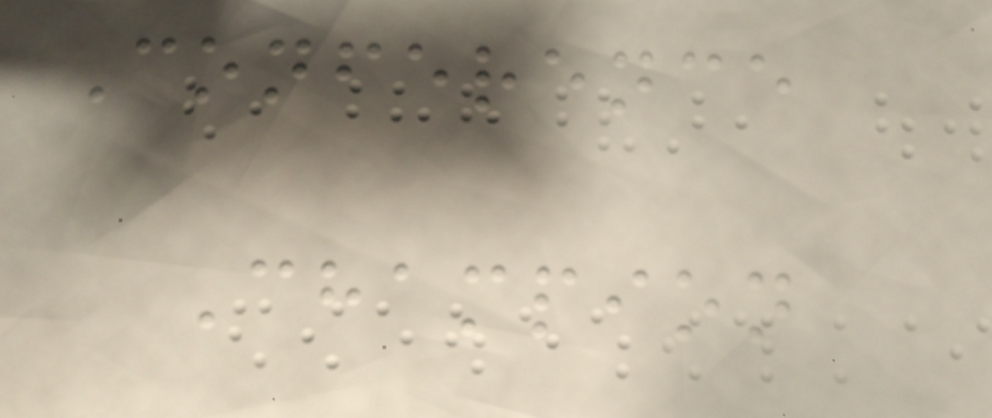Conference
Champion
